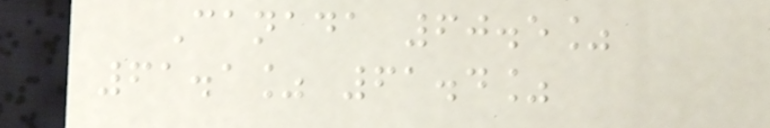Canada 60.5%
61.1% 61.4%
